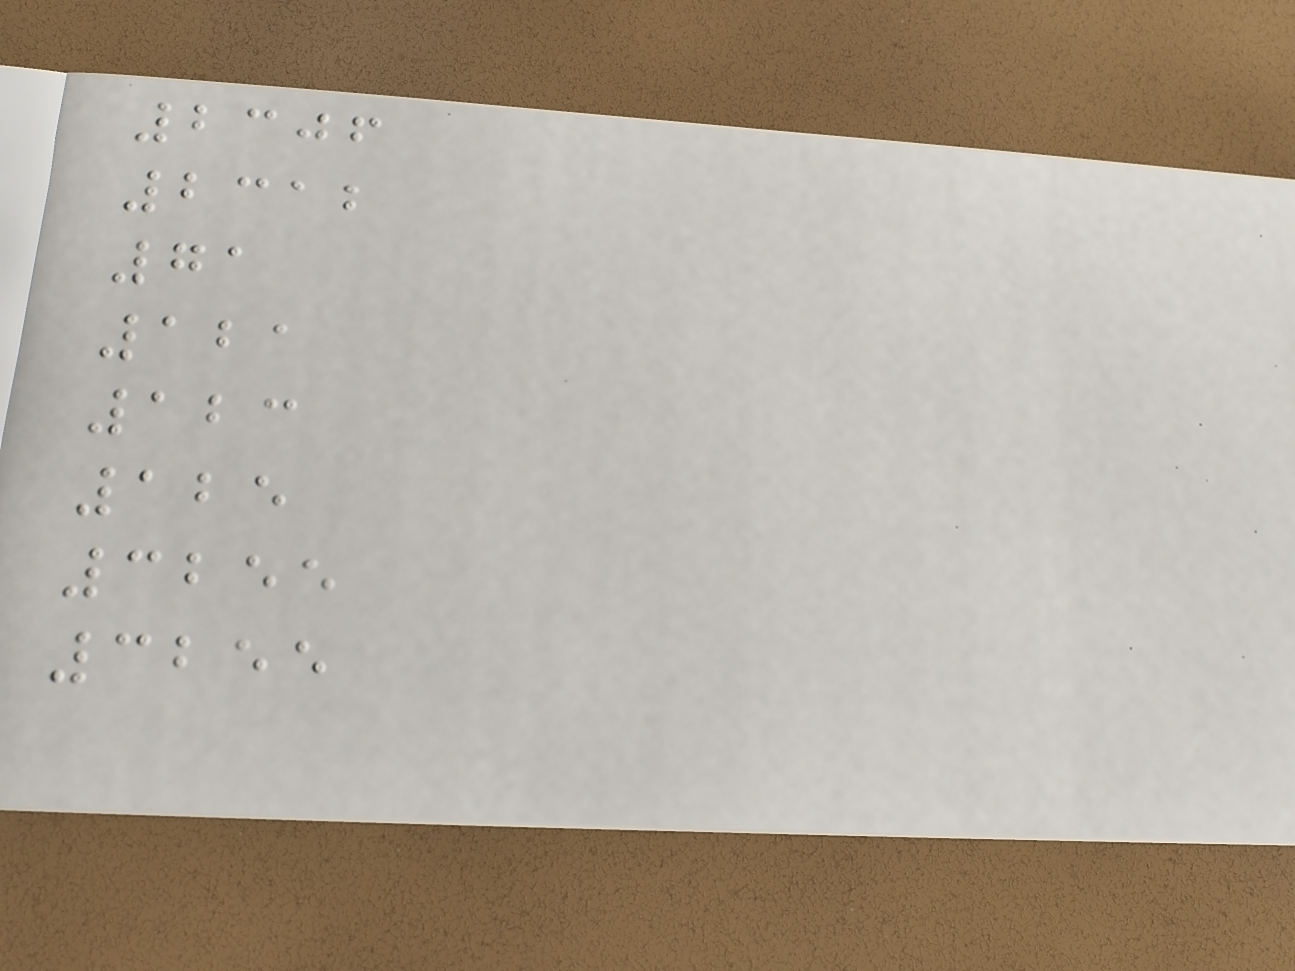2306
2312
71
121
123
125
3255
3255
